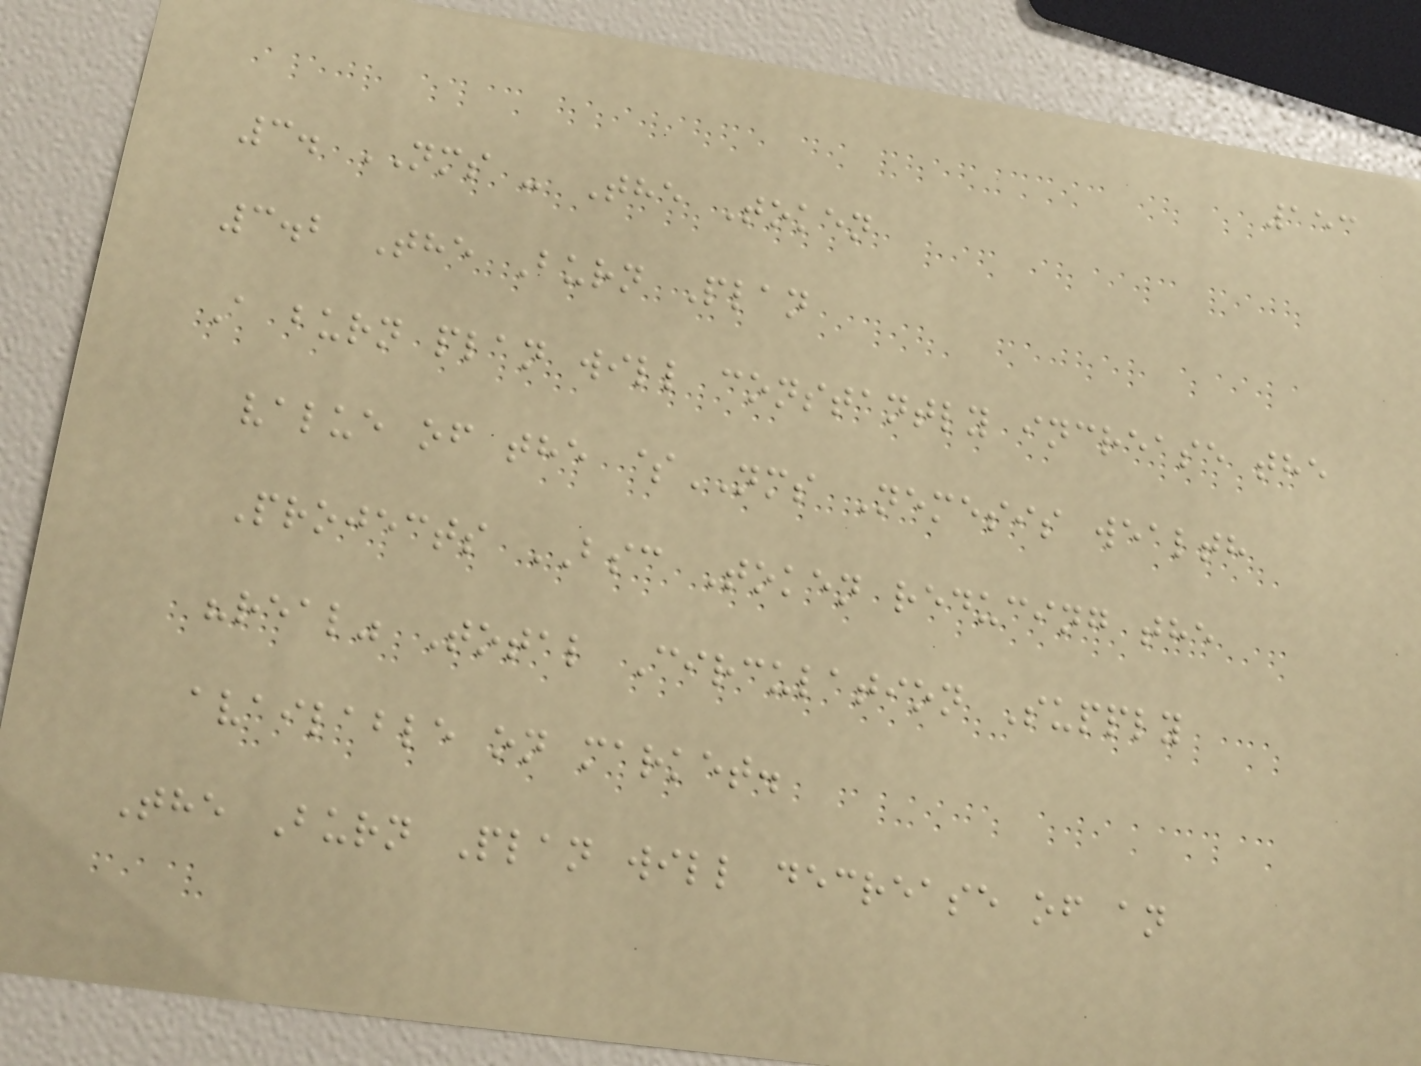153
3. NMS - The Token
3.2 The Burn Plan
A burn plan will constantly increase the
value of the $NMS Nemesis wealth
Projects BSC Token reducing the
"real" Total Circulation Supply
available on market.
The Burn Plan will decrease of an
